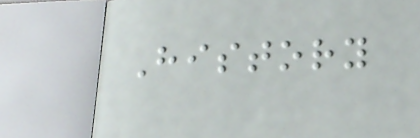History
